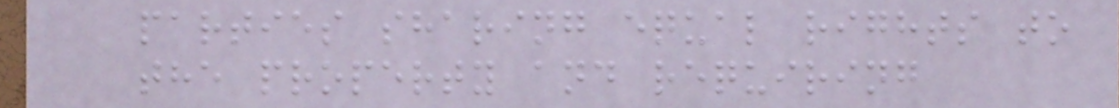parties sharing equal rights to
the property and requiring
